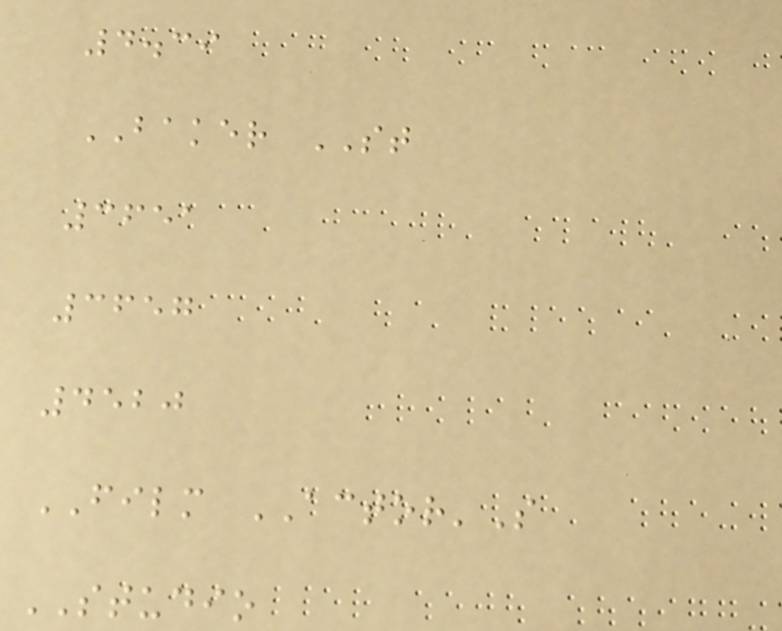4.39
BAKER ST
3651
3657
4520
FILM ACTOR'S
STUDIO
